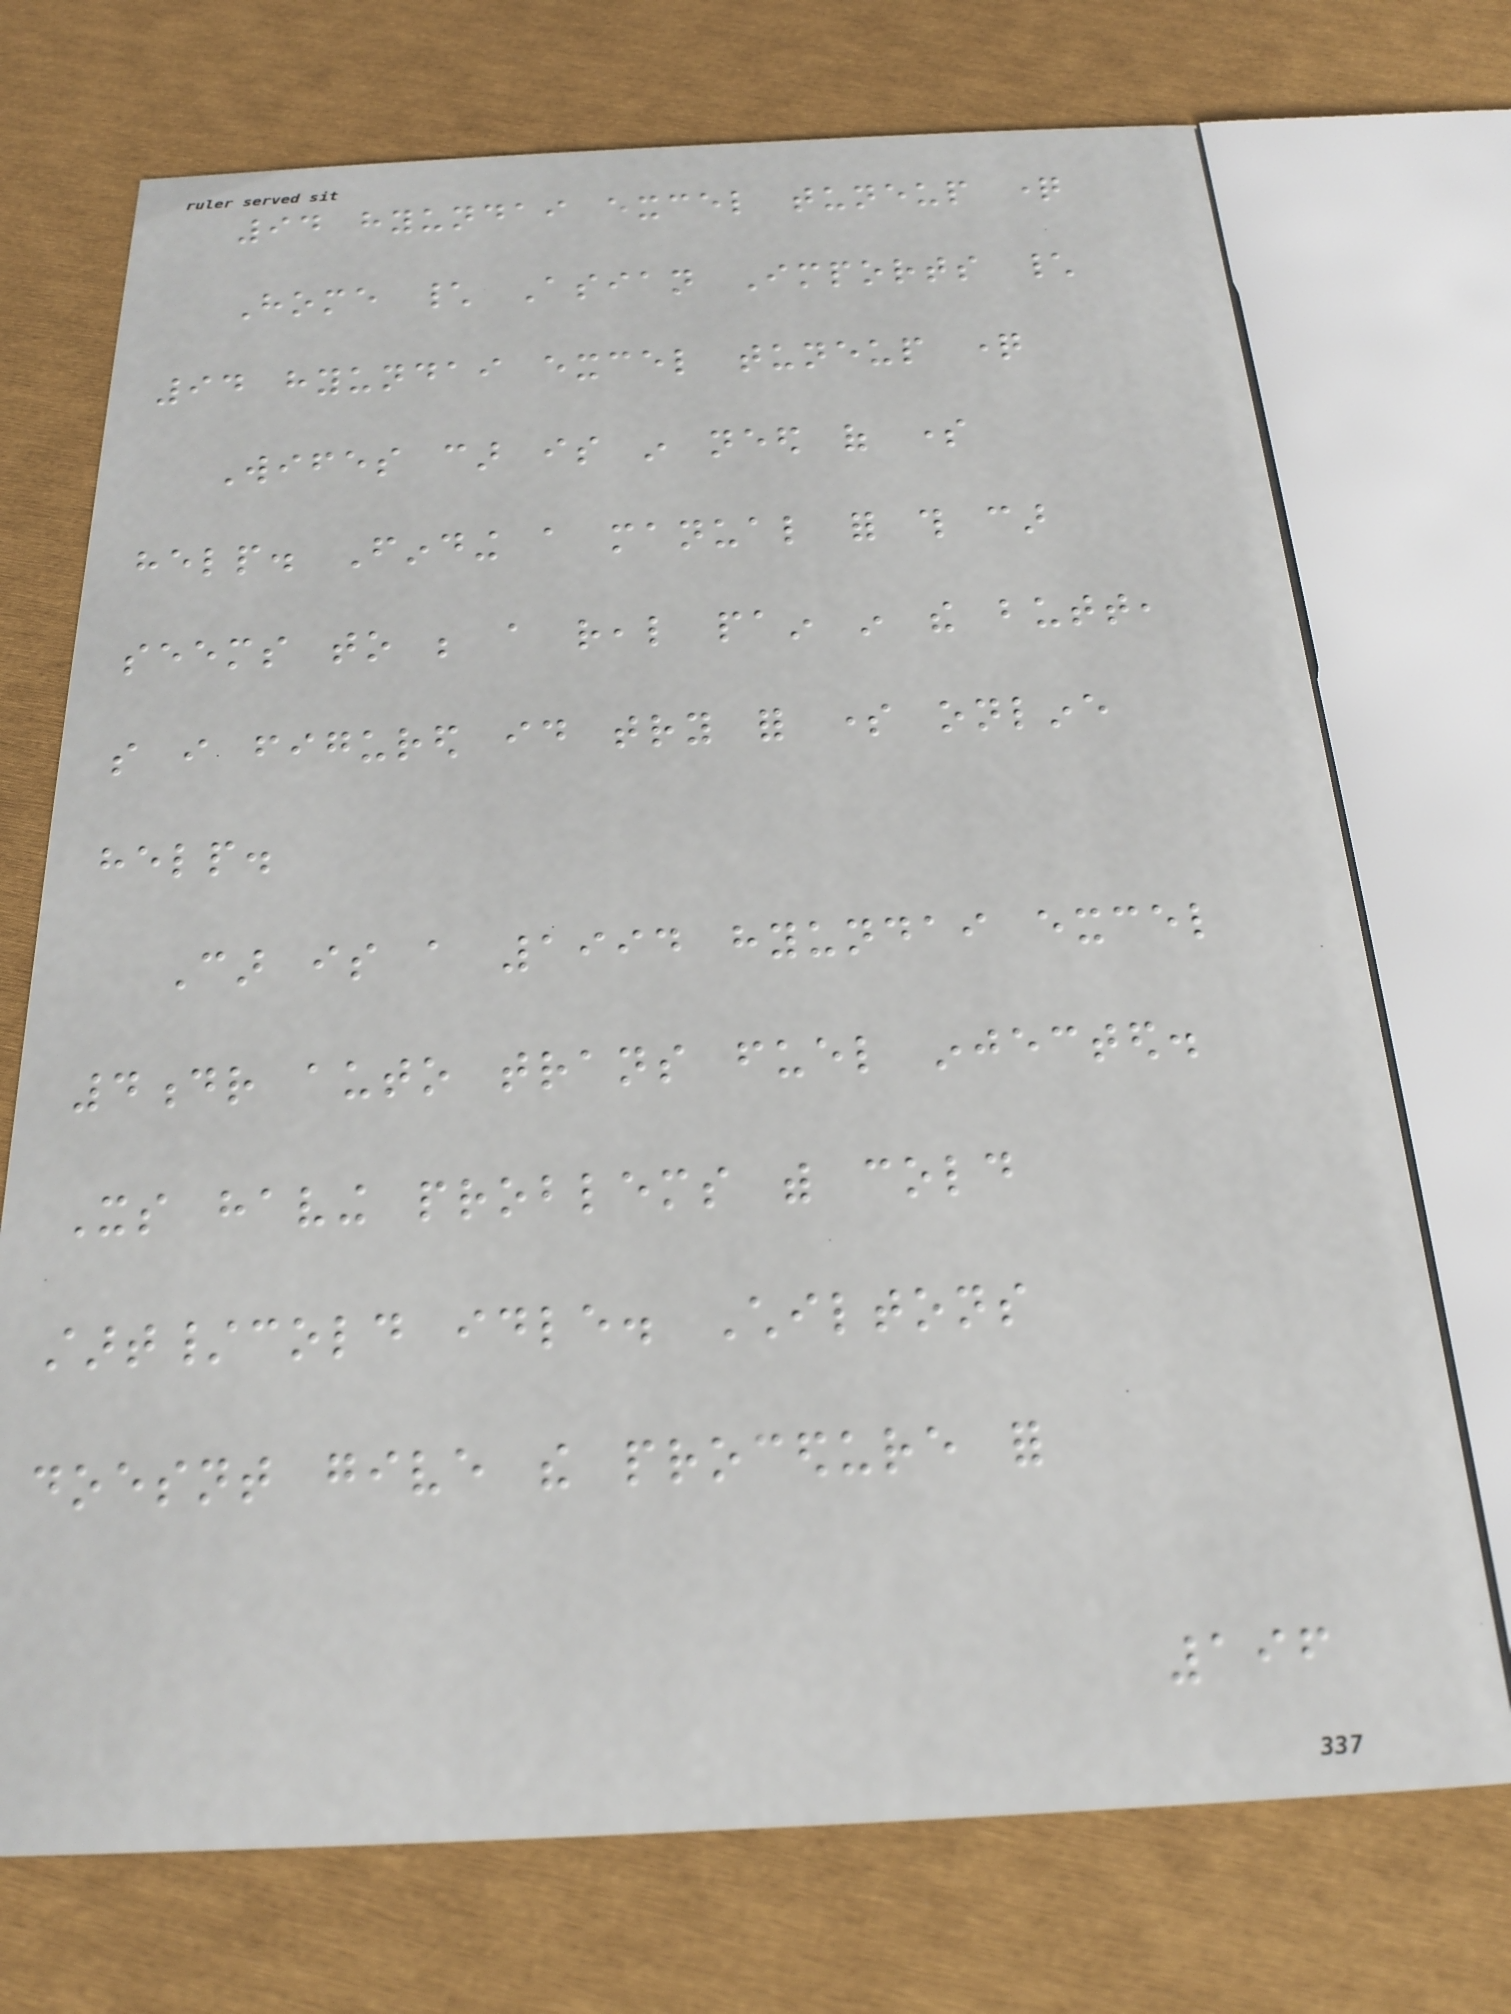94 hyundai excel tuneup question
Home \ Asian Imports \
94 hyundai excel tuneup question
Wifes car is in need of some
help. Finding a manual for this car
seems to be a real pain in the butt,
so i figured id try for some online
help.
Car is a 1994 hyundai excel
4dr auto trans fuel injected.
Its having problems with cold
start/cold idle. Chiltons
doesnt give the procedure for
196
